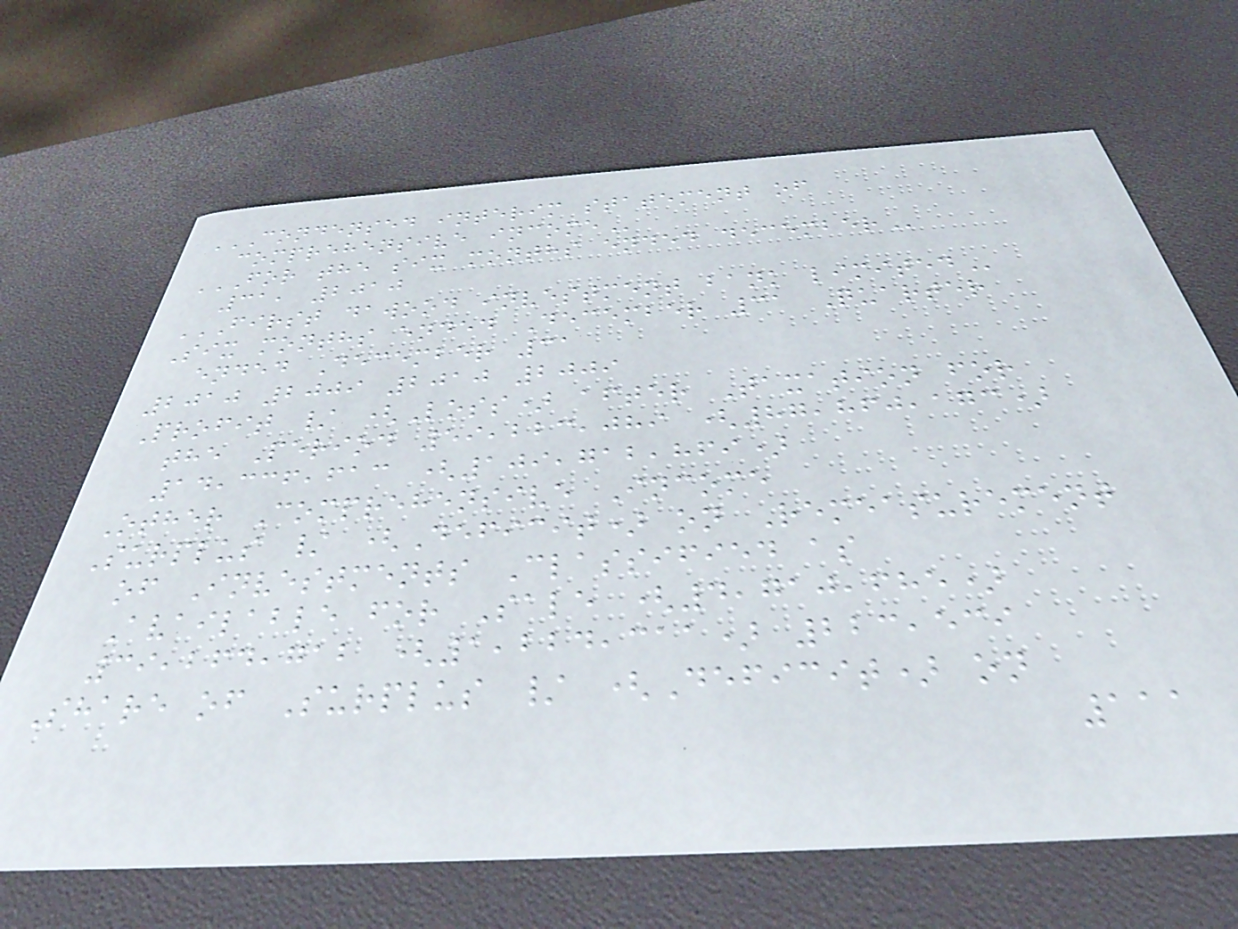CONDENSED INTERIM STATEMENT OF
COMPREHENSIVE INCOME
FOR THE SIX MONTHS ENDED DECEMBER
31, 2010
FIRST DAWOOD INVESTMENT BANK LIMITED
Six months ended December 31 Quarter
ended December 31
2010 2009 2010 2009
Profit / (Loss) after Taxation for
the Period 59,223,089 (87,860,173)
14,336,613 (109,712,869)
Other Comprehensive Income
Surplus / (Deficit) on Remeasurement
of Investments Classified as
Available for Sale (4,710,685)
39,264,712 (1,224,311) 223,539
Share of Surplus / (Deficit) on
111
